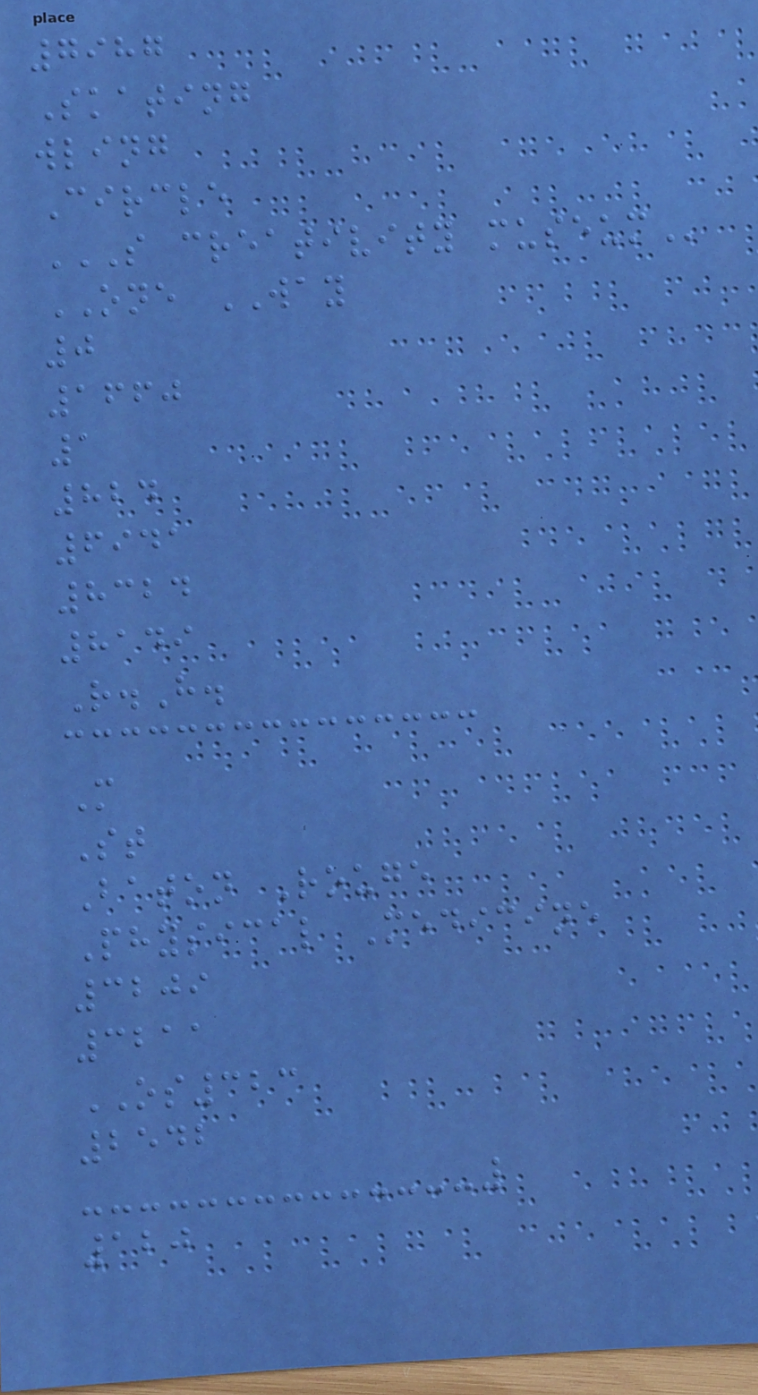7987
Skating
wling
Circle
S CREATIVITY MUSEUM
ONE WAY
0
1660
1
824
6941
8324
8149
R.H.
M
St
Baton Rouge
Physical Medicine
3209
3211
OS323
2542
120
